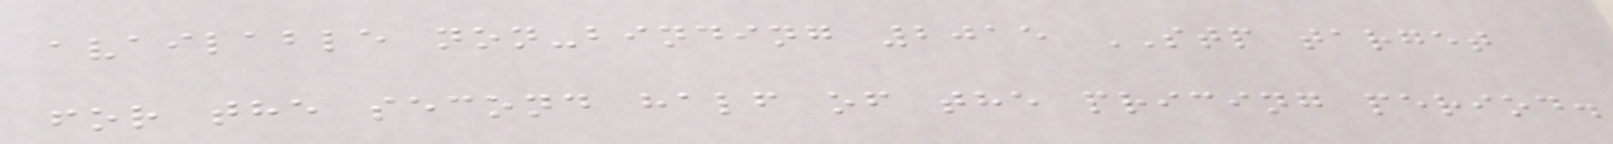available non-binding 2015 STP target
for the second half of the pricing period.
